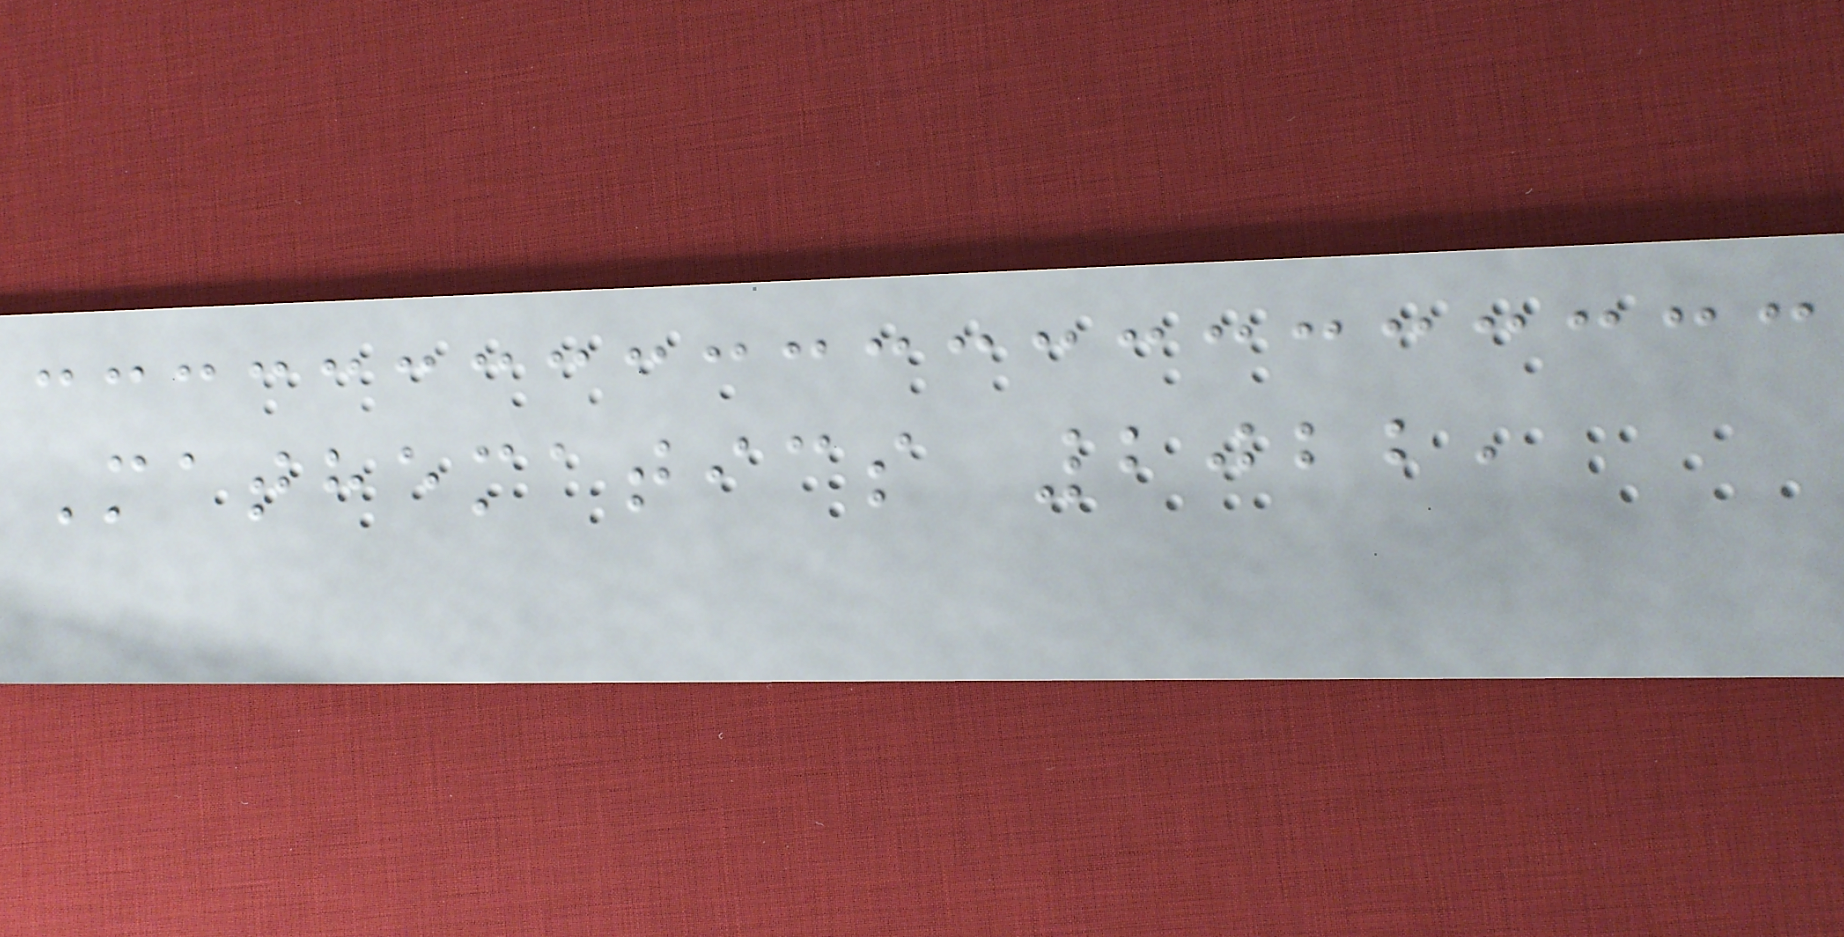Mathematics 2022,
